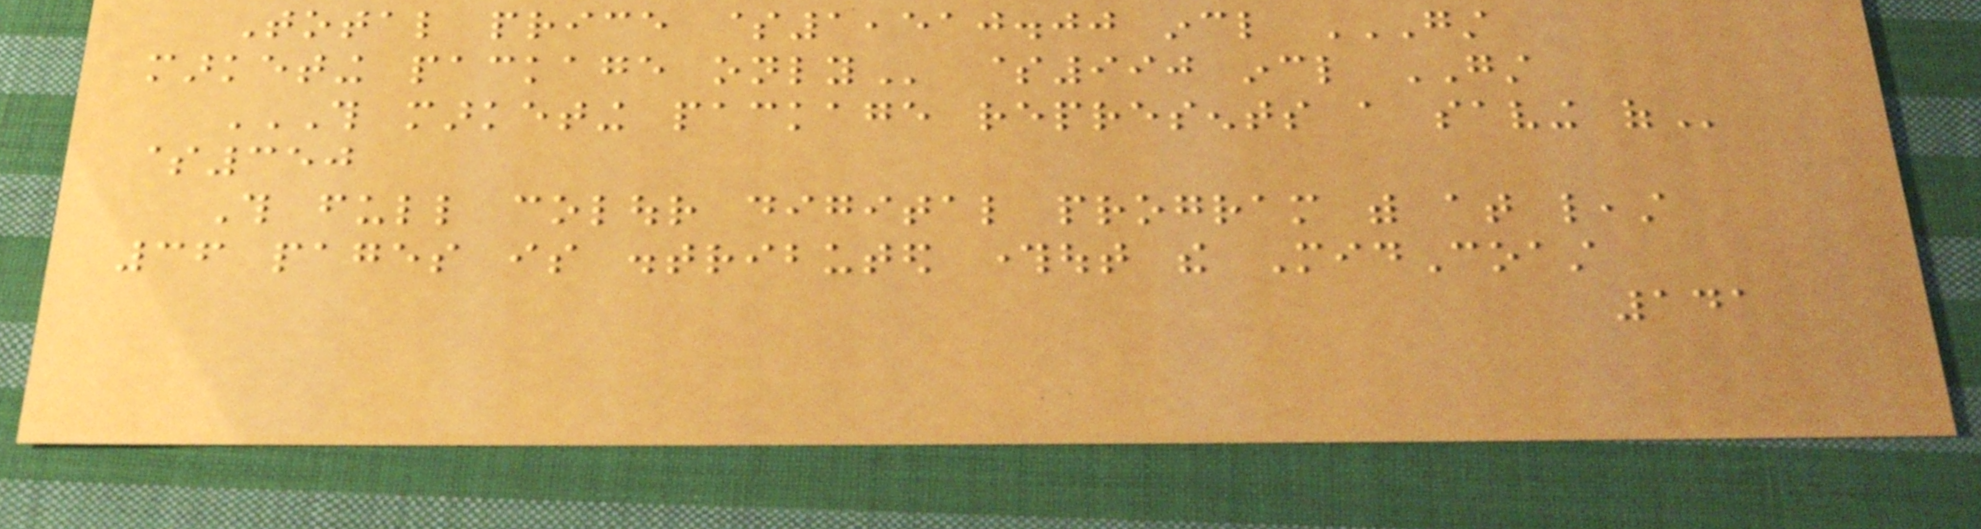Total price $1,510.00 incl GST
MARKETING PACKAGE ONLY $990 incl GST
THIS MARKETING PACKAGE REPRESENTS A SAVING OF
$350
This full colour digital program with at least
36 pages is distributed throughout the MidCoast
141
